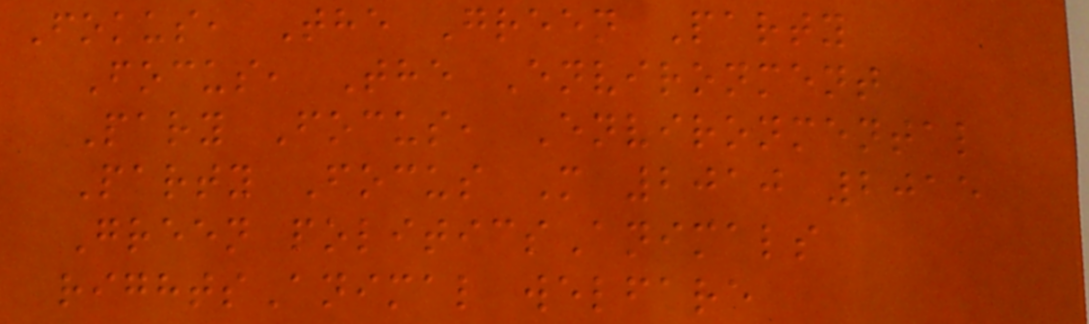Fokus, The Green Party
Focus, The Environment
Pary Focus, Environmental
Party Focus M 2010 2015
Green politicsAnimals
rightsAnimal welfare
